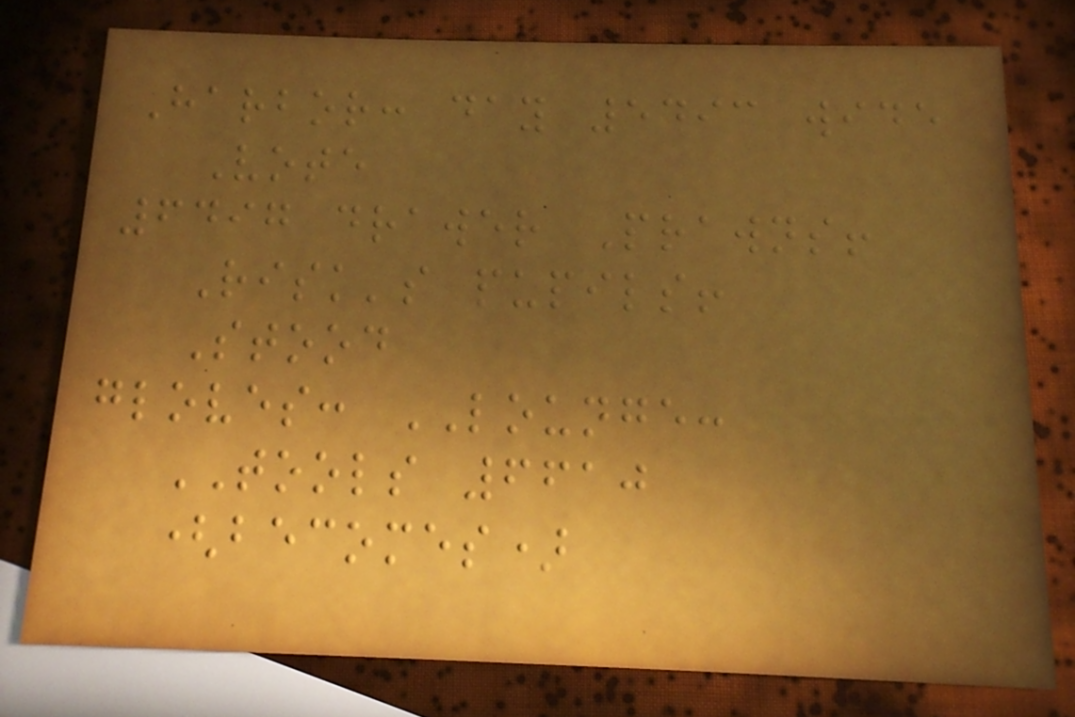Harbor: day 5493 wide
Vote
6497 drawer Prawns!
Risk's pupils!
Stood
gloves: LOUNGE:
TOOLS 6610
(becomes)
